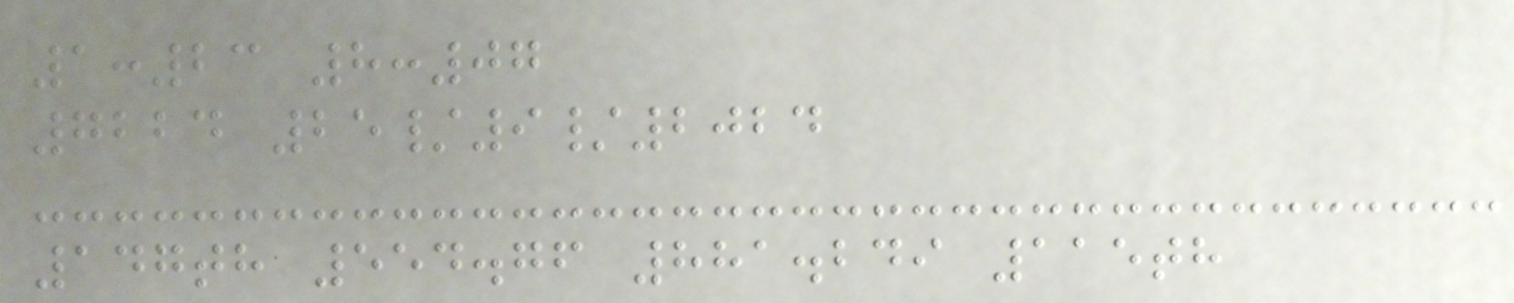1:23 8:07
7224 25/9/2024
147th 554.76 881.249 115th
